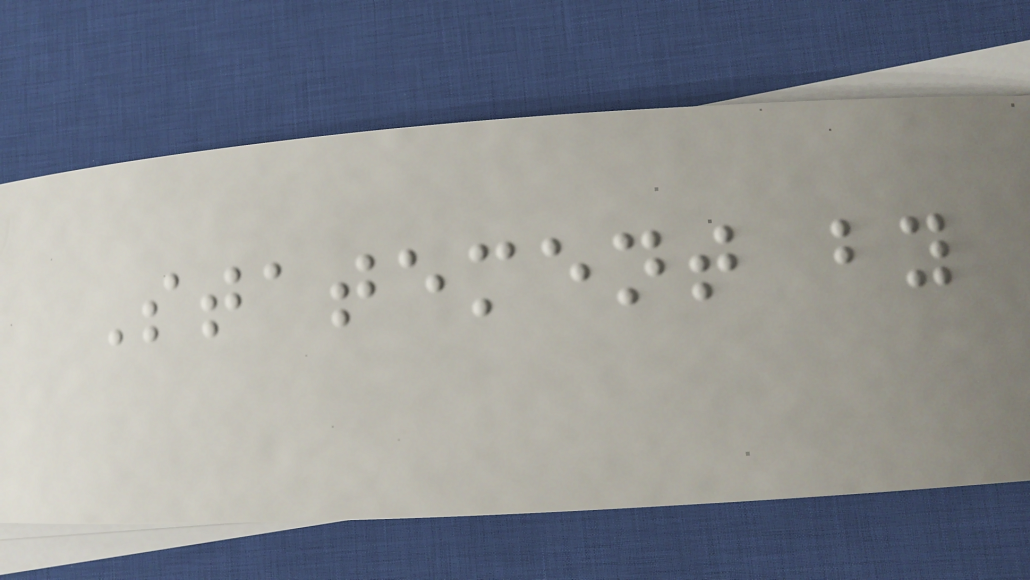Statement by
